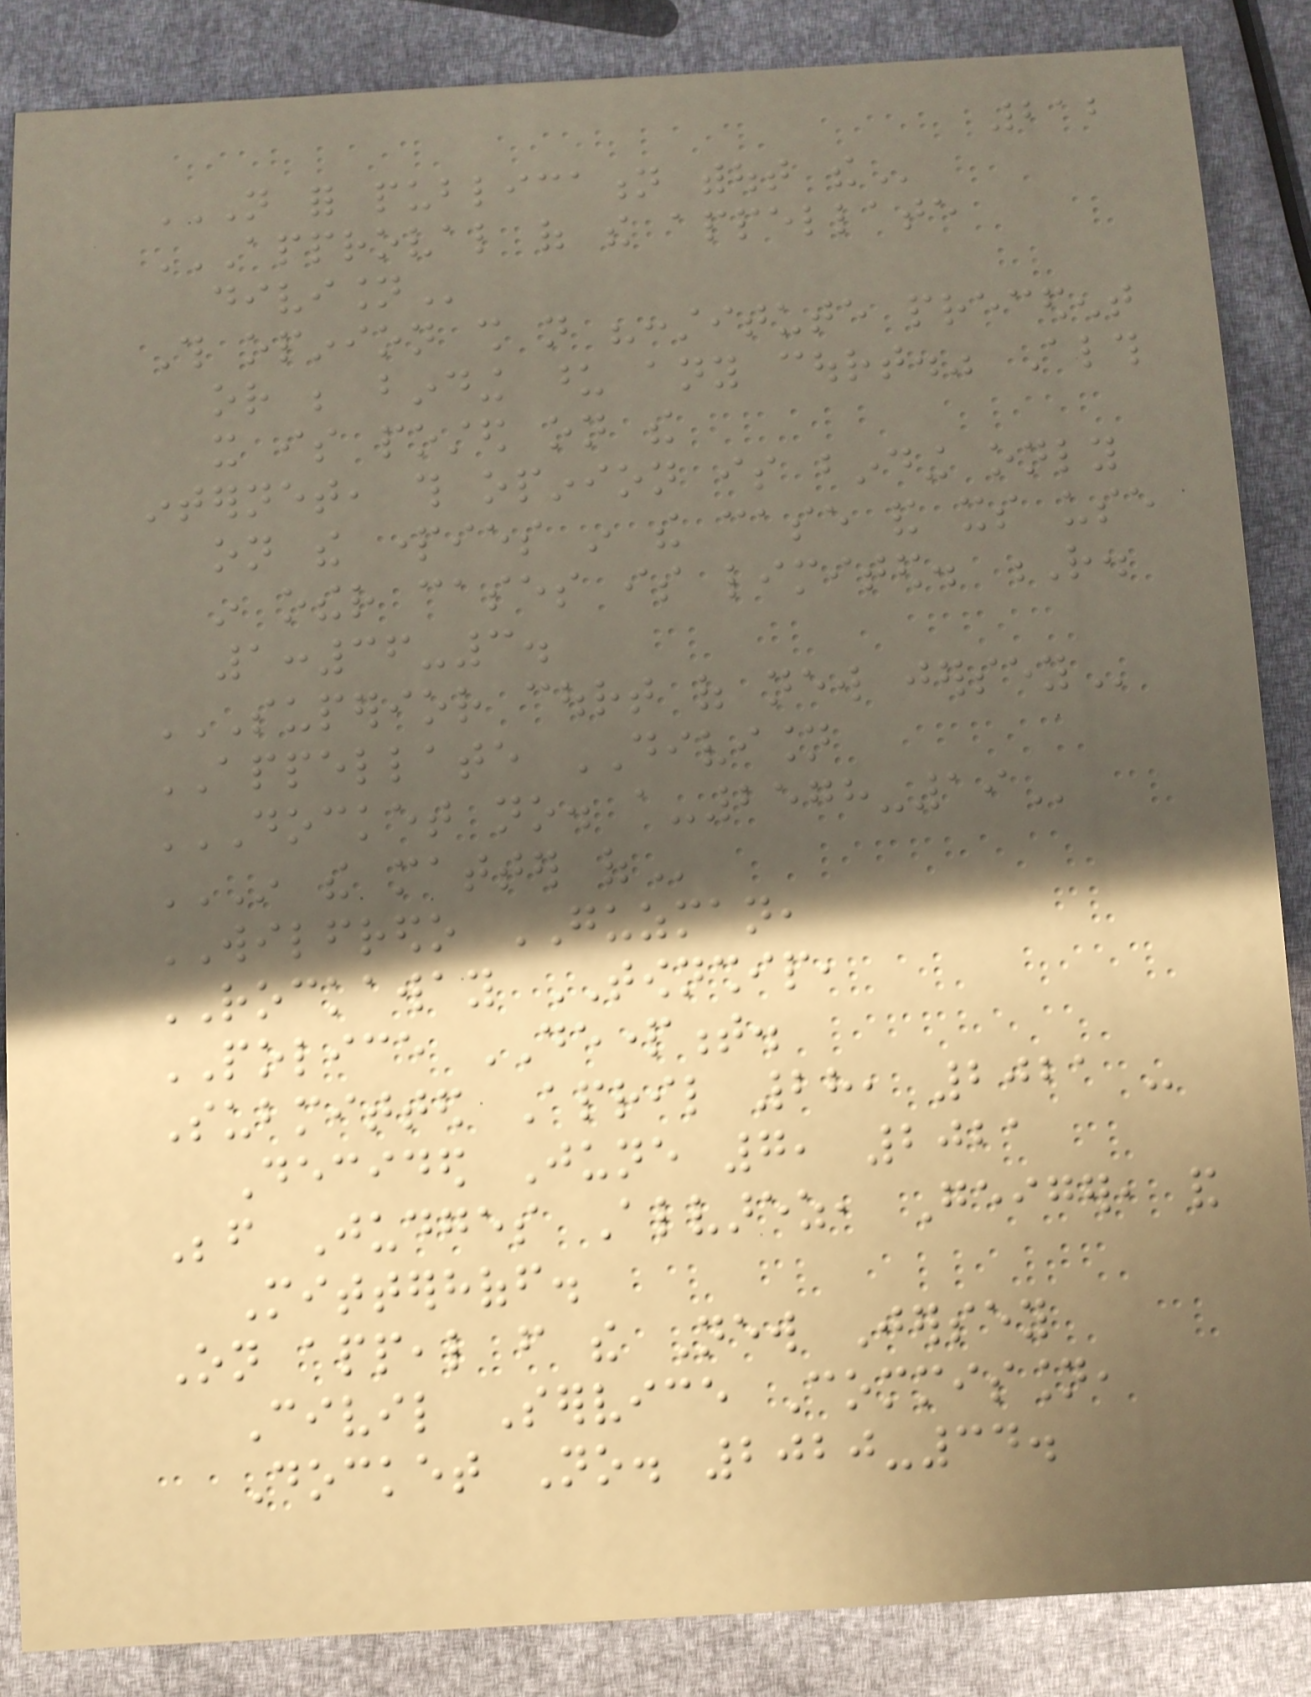212
NOT FOR PUBLICATION WITHOUT THE
APPROVAL OF THE APPELLATE
DIVISION
This opinion shall not "constitute precedent
or be binding upon any court." Although
it is posted on the
internet, this opinion is binding only
on the parties in the case and its use
in other cases is limited. R.
1:36-3.
SUPERIOR COURT OF NEW JERSEY
APPELLATE DIVISION
DOCKET NO. A-2578-19
IN THE MATTER OF
WILFREDO GUZMAN,
ROCKAWAY TOWNSHIP,
POLICE DEPARTMENT.
Submitted April 28, 2021 -
Decided June 7, 2021
Before Judges Alvarez, Geiger, and
Mitterhoff.
On appeal from the New Jersey
Civil Service Commission,
Docket No. 2020-34.
